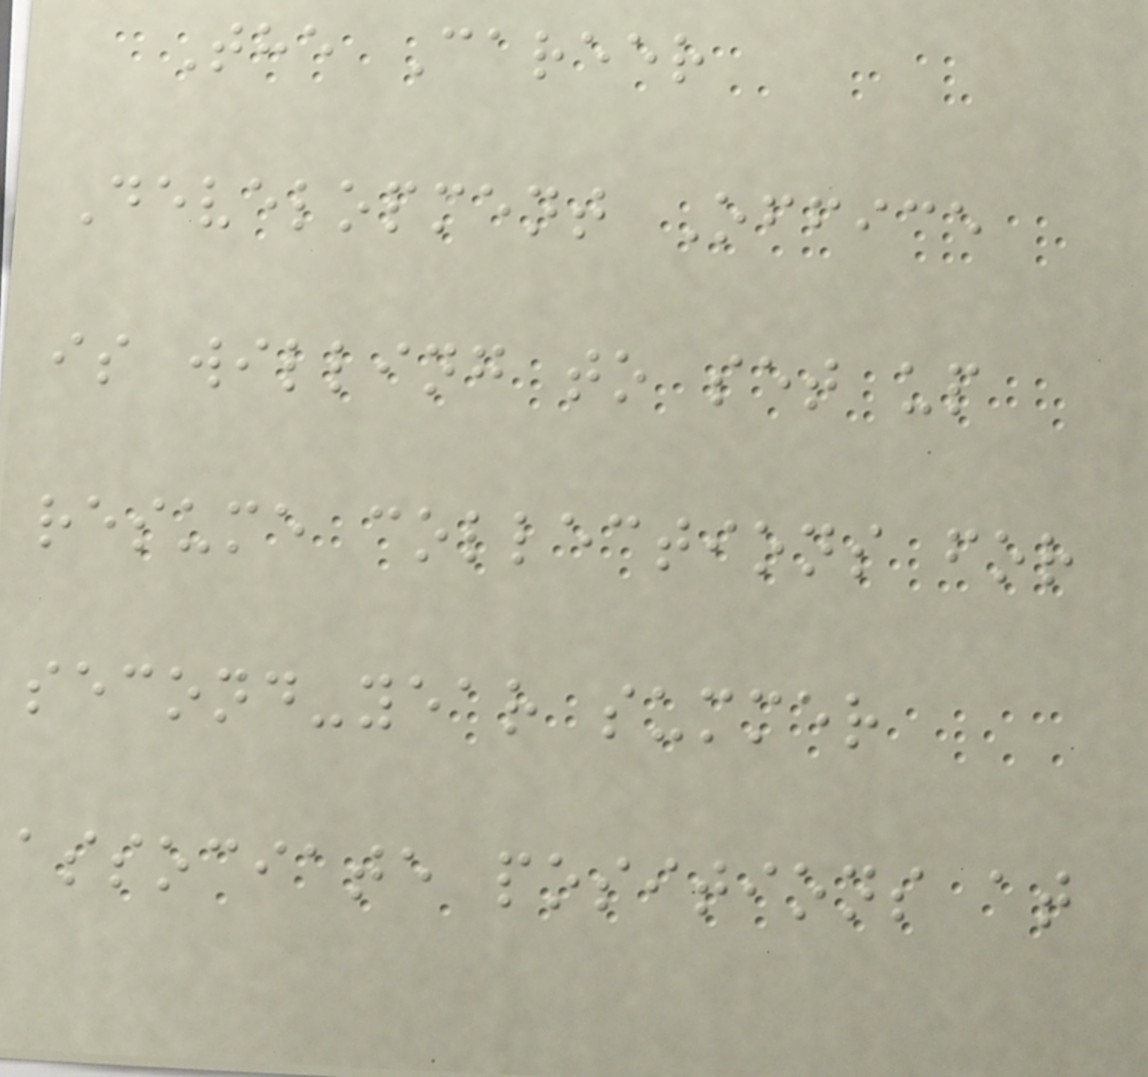The Career
Development Office
is willing to set up
resume collections for
second-year summer
associate positions at
